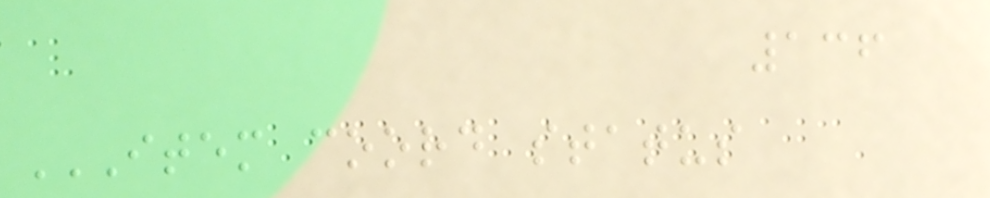136
ITEM COORD STATUS
